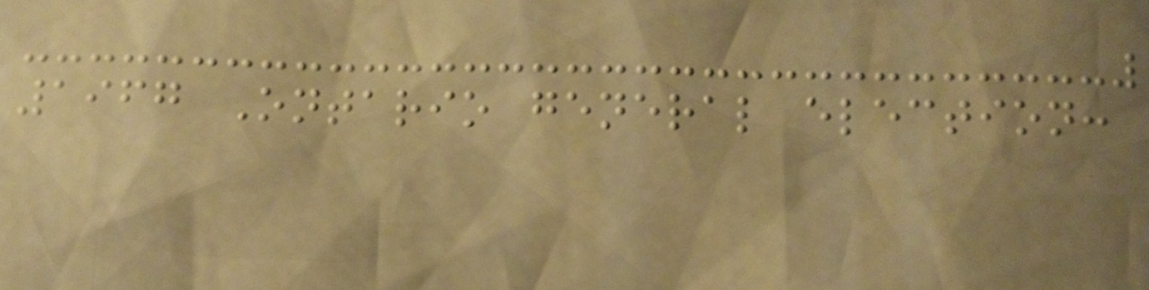1967 Ontario general election:
